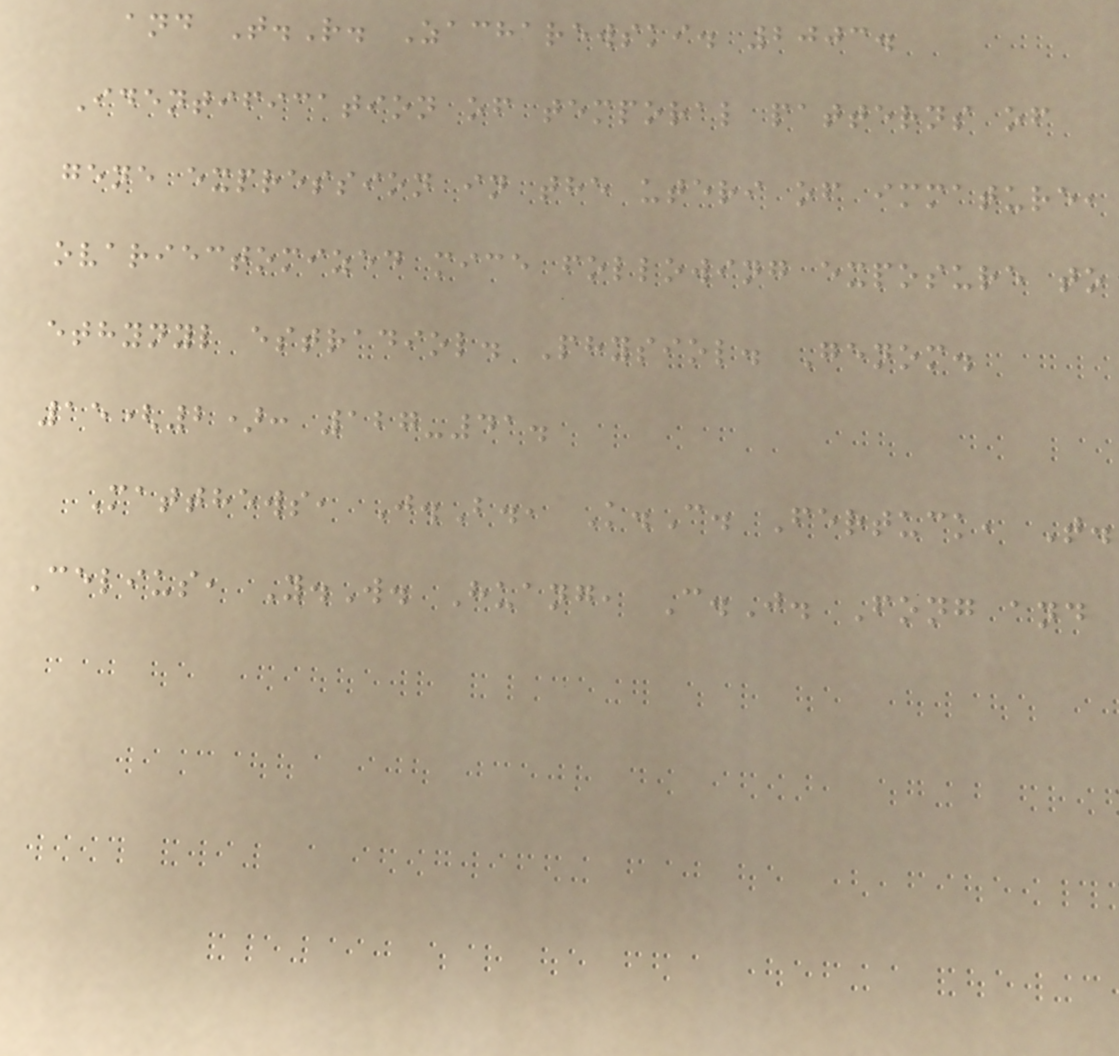and T.R. Zacharewski. 2003.
Identification of temporal patterns of
gene expression in the uteri of immature,
ovariectomized mice following exposure to
ethynyl estradiol. Physiol. Genom.
15(2): 127-41.
Matthews, J.B., K.C. Fertuck, T.
Celius, Y.W. Huang, C.J. Fong and
